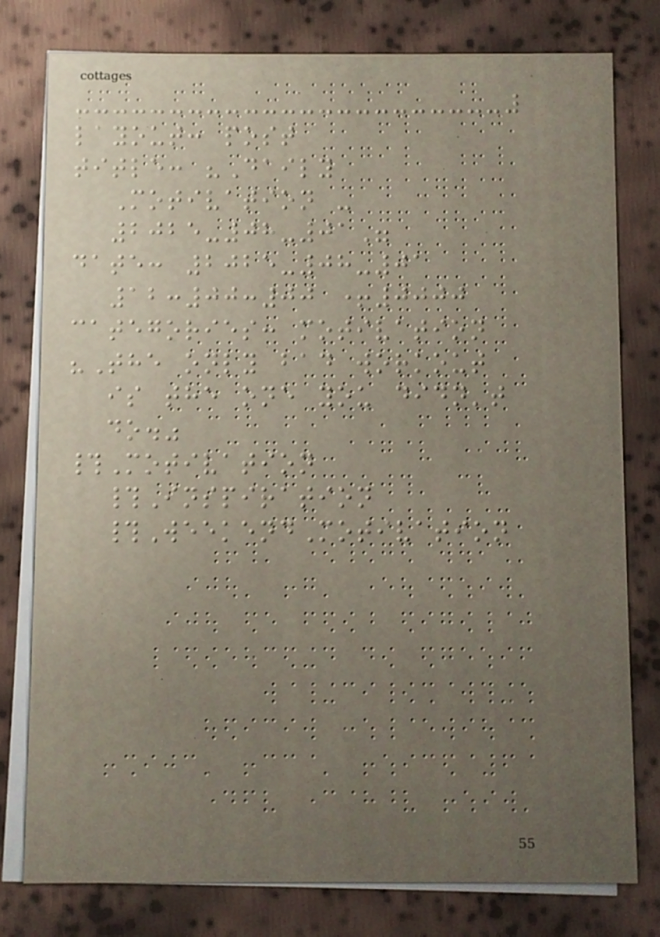layout: post
title: "Daily
Motivation -
2025-08-01"
date: 2025-08-01
12:00:00 +0000
categories: motivation
"The only bad workout
is the one you didn't
do."
#Motivation
#Inspiration
#WeekendMotivation
